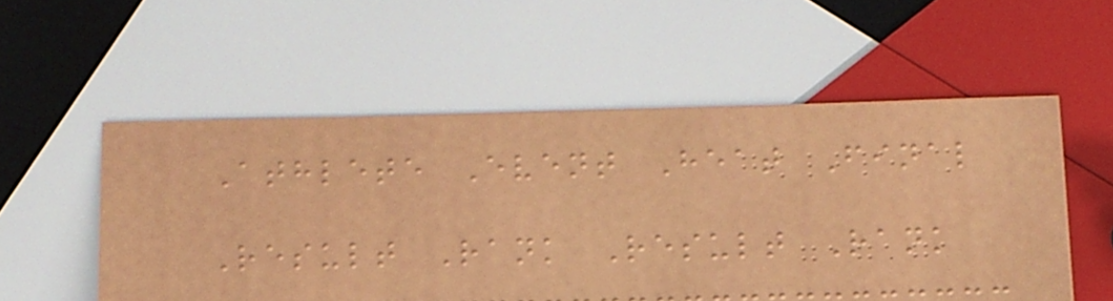Athlete Event Heat Final
Result Rank Result Rank
